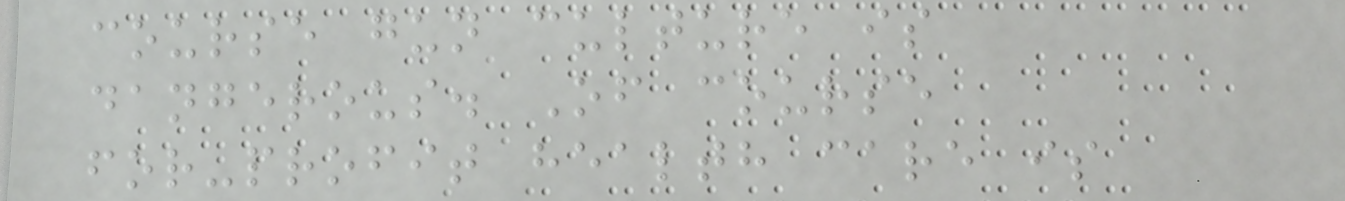course gun culture is
dangerous. Of course
for-profit health care is
